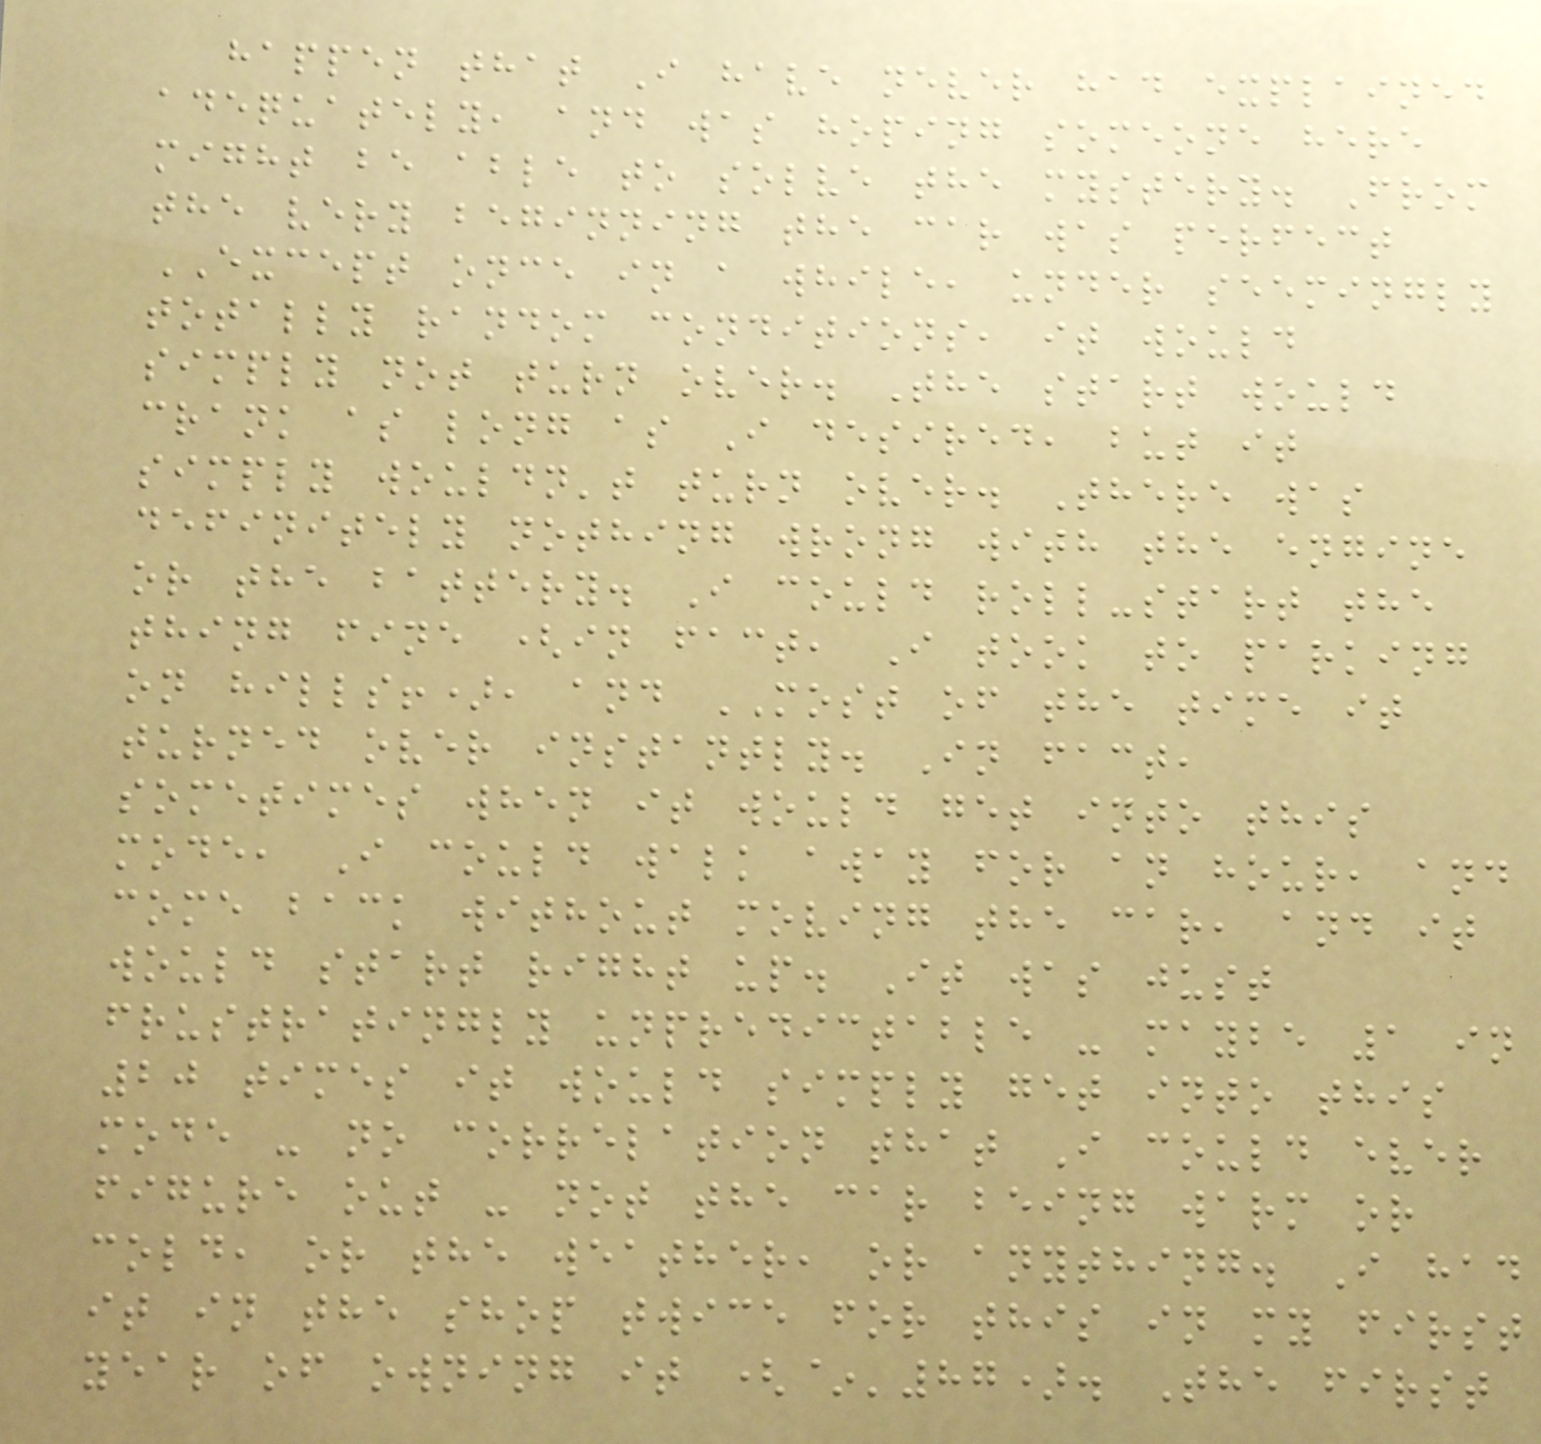happen that I have never had explained
adequately, and was hoping someone here
might be able to solve the mystery. From
the very beginning the car was perfect
EXCEPT once in a while, under seemingly
totally random conditions, it would
simply not turn over. The start would
crank as long as I desired, but it
simply wouldn't turn over. There was
definitely nothing wrong with the engine
or the battery. I could roll-start the
thing fine (in fact, I took to parking
on hills!), and MOST of the time it
turned over instantly. In fact,
sometimes when it would get into this
mode, I could walk away for an hour, and
come back without moving the car, and it
would start right up. It was just
frustratingly unpredictable - maybe 1 in
20 times it would simply get into this
mode - no correlation that I could ever
figure out - not the car being warm or
cold, or the weather, or anything. I had
it in the shop twice for this in my first
year of owning it (~'87). The first
